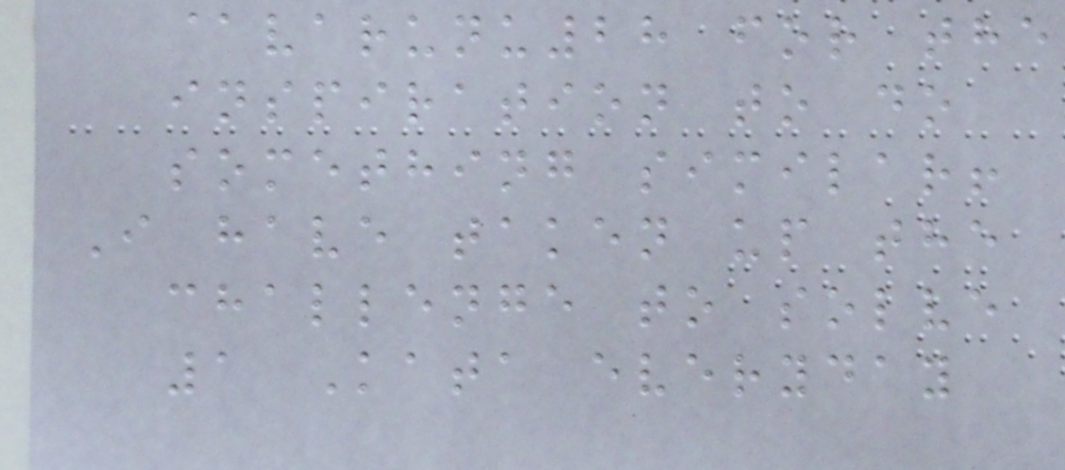@varunu28 for the
inspiration to do
something similar!
I have taken up the
challenge to solve
1 Kata everyday
